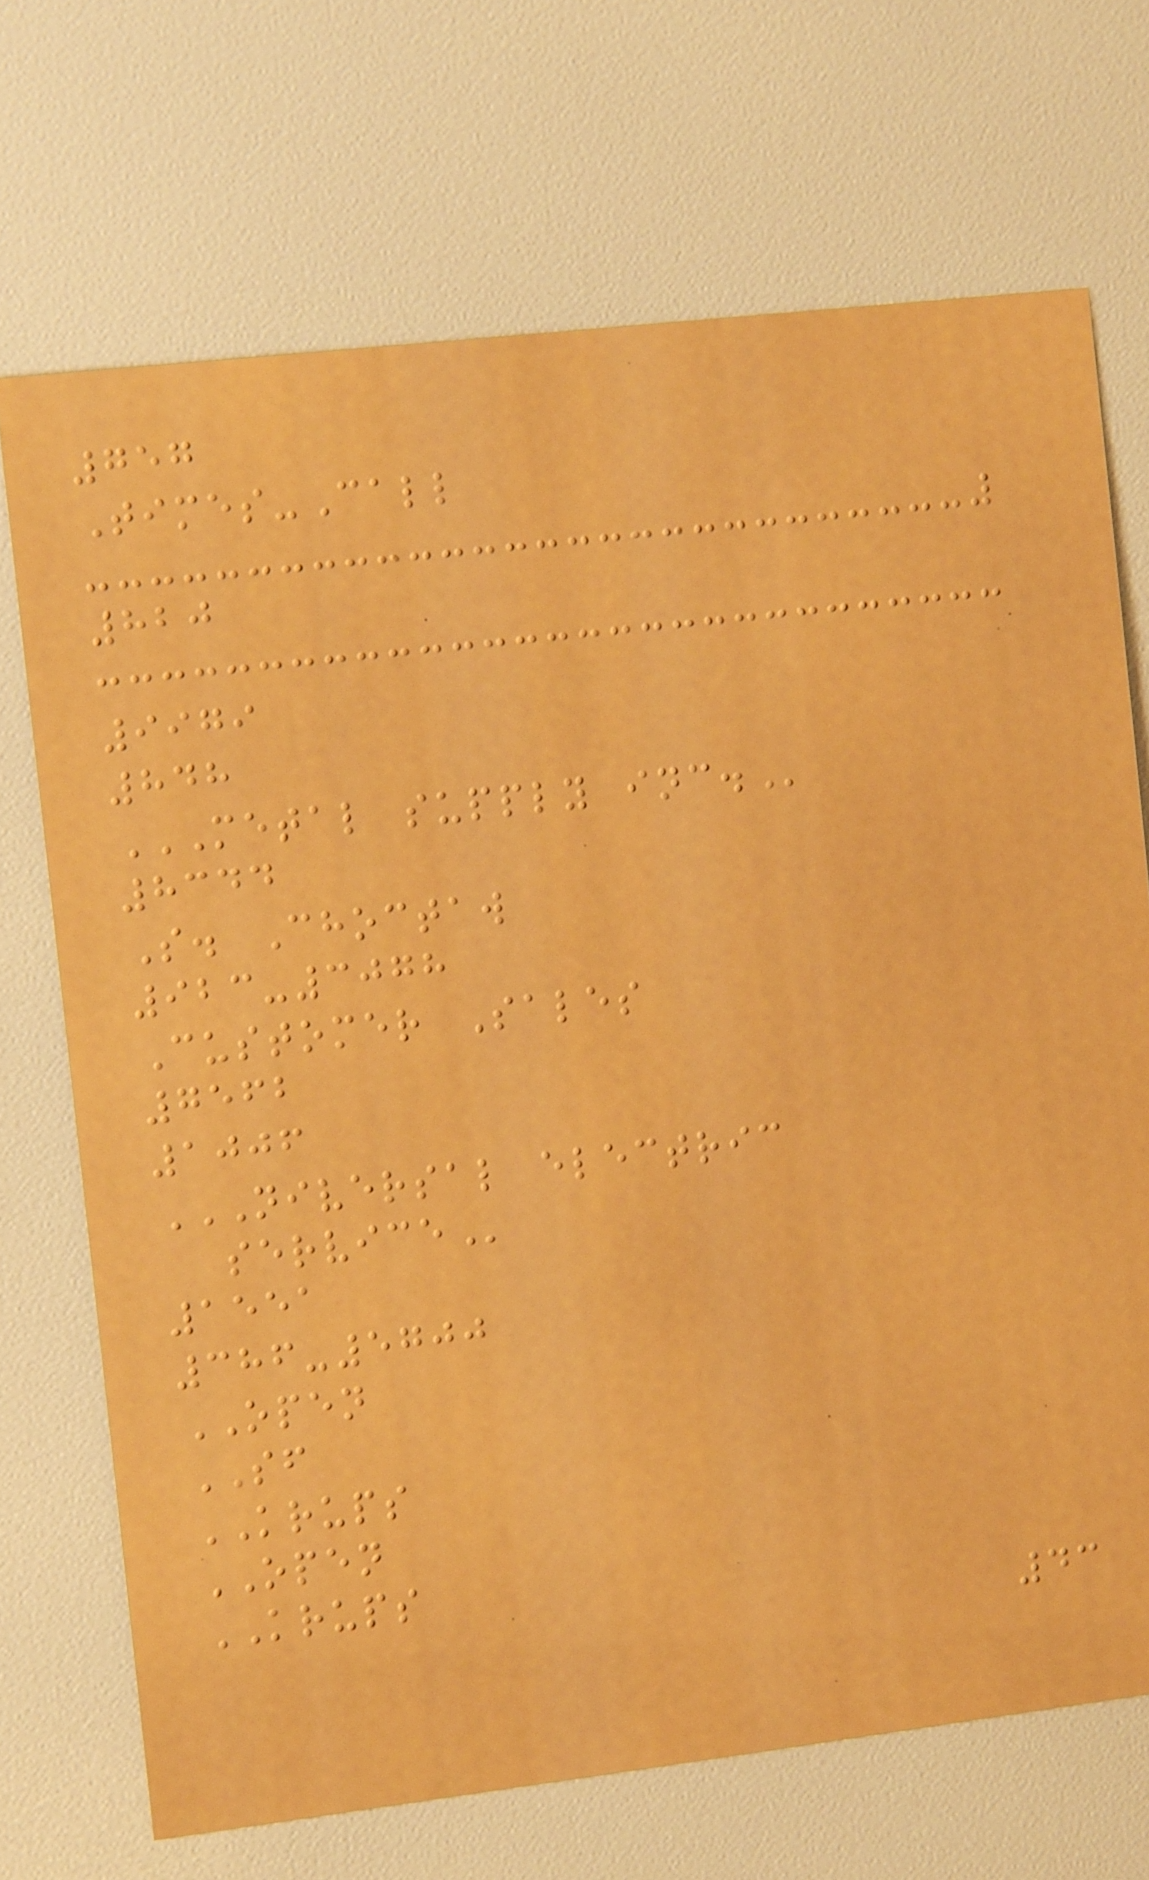757
Times-Call
820
9979
848
METAL SUPPLY INC.
8344
S. Choctaw
923-3078
Customer Sales
7562
1006
NIVERSAL ELECTRIC
SERVICE
1551
386-5700
OPEN
SF
KRUPS
OPEN
KRUPS
43
